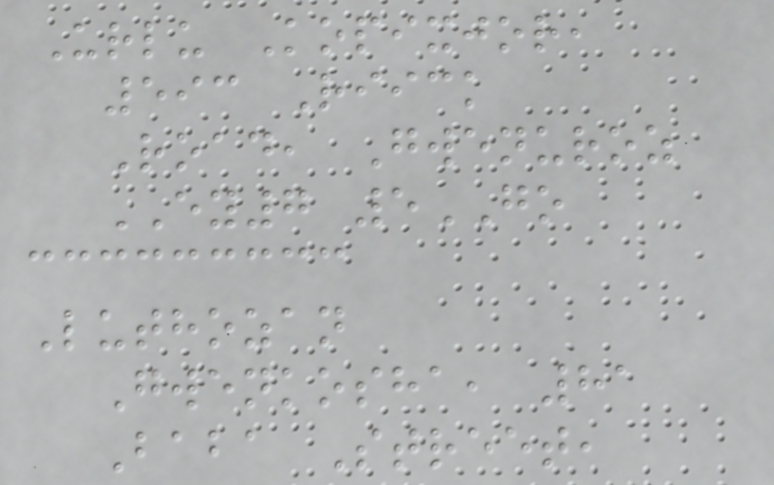Urlu Kopixjor,
593 Riick
Road, Gwenuroz
EY7 5GO
Luthozan
Gwenkosha, 81
Baba Street,
